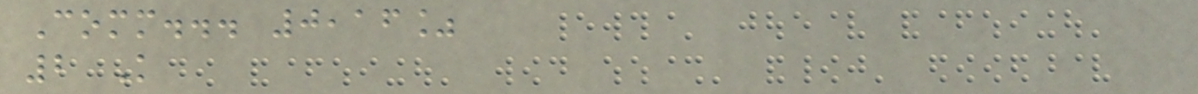Comm... 0,16%
2 K
